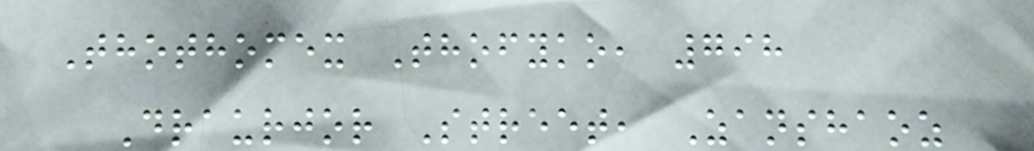Thothomex Thofyko, 798
Draurjor Street, Zanshaoz
